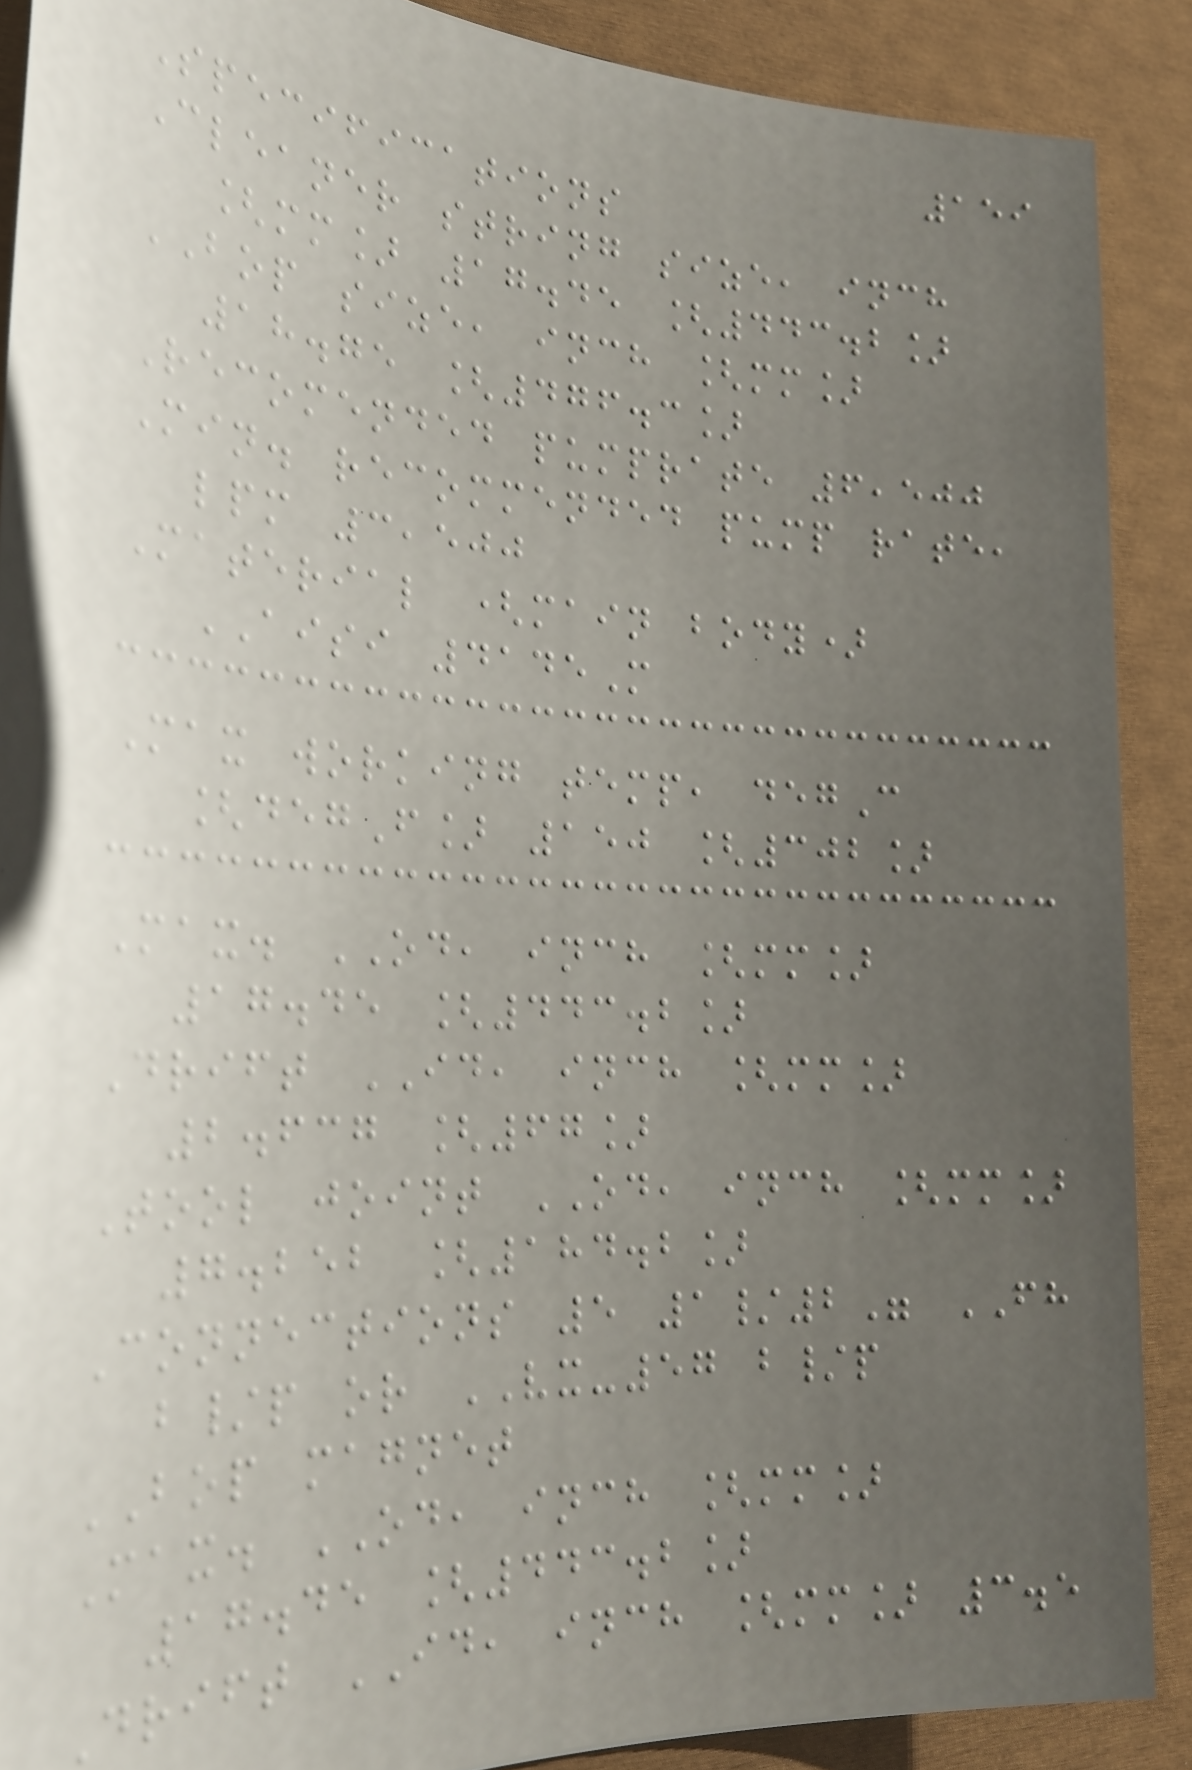159
Specifications
Cleaner string size, inch
[mm] 17.45 [443.2]
BOP size, inch [mm]
18.75 [476.3]
Recomended pumprate 6,500
Min. recommended pump rate,
lpm 3,500
Material (main body)
AISI 4145M
Max working temp, degC
[degF] 150 [302]
Max. OD, inch [mm]
17.45 [443.2]
Drift ID, inch [mm]
2.637 [67]
Tool joint OD, inch [mm]
7.252 [184.2]
Connections 5 1/2" FH
b/p or VX-57 b/p
BOP magnet
Max. OD, inch [mm]
17.45 [443.2]
Drift ID, inch [mm] 3.5
